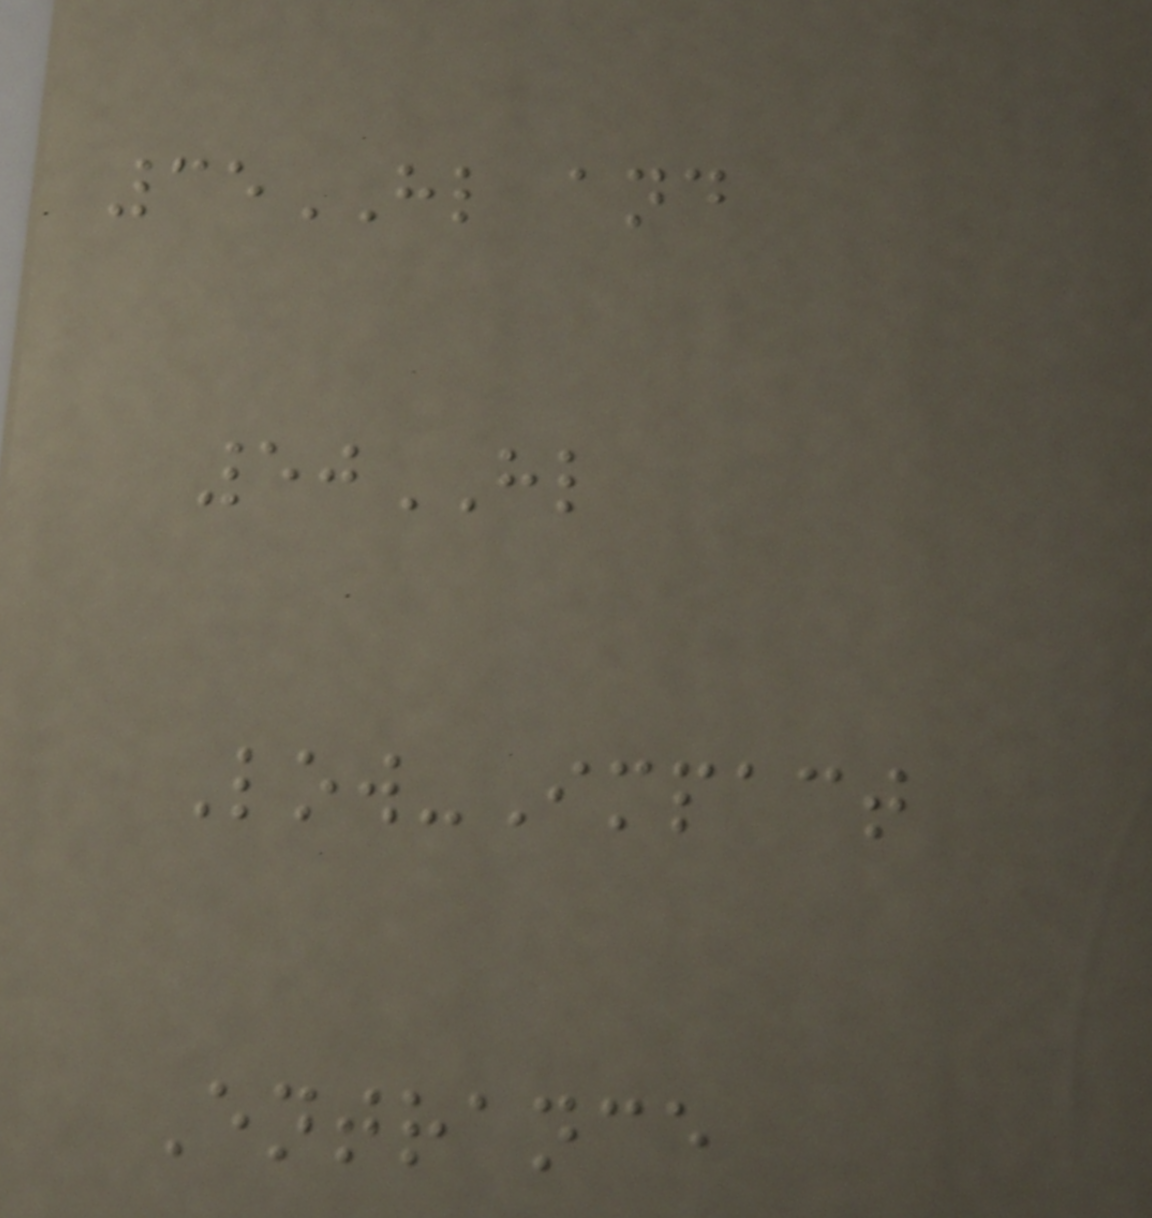35HL and
50HL
Low-Impact
Entrance
